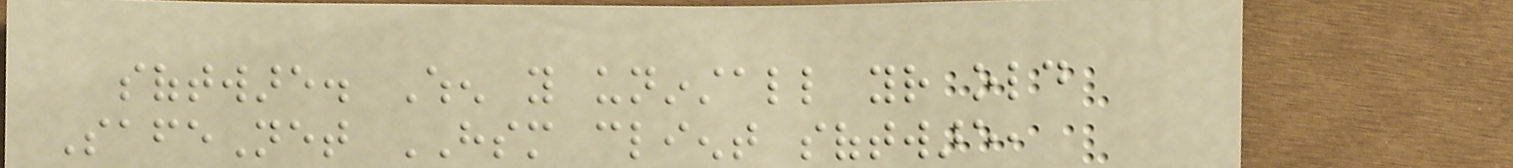software. When you uninstall your old
SafeNet HSM client software,
